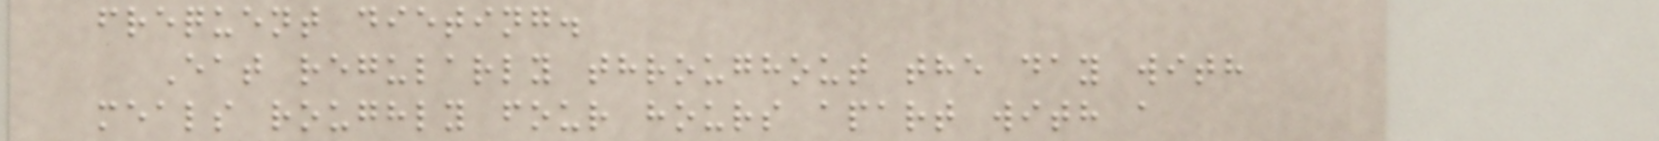frequent dieting.
Eat regularly throughout the day with
meals roughly four hours apart with a
